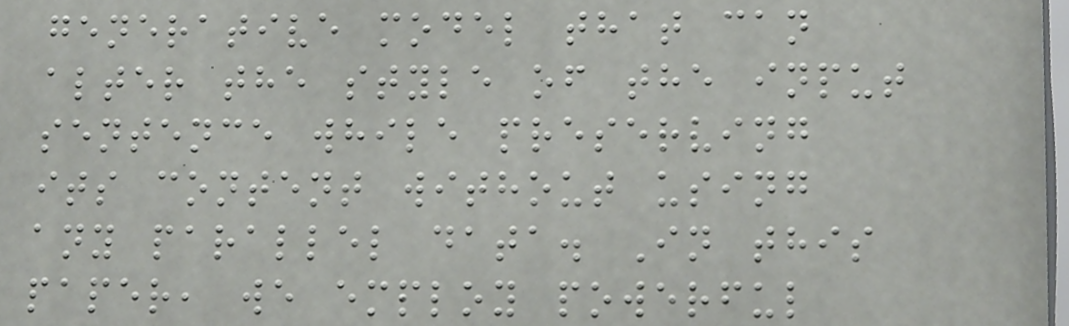generative model that can
alter the style of the input
sentence while preserving
its content without using
any parallel data. In this
paper, we employ powerful
